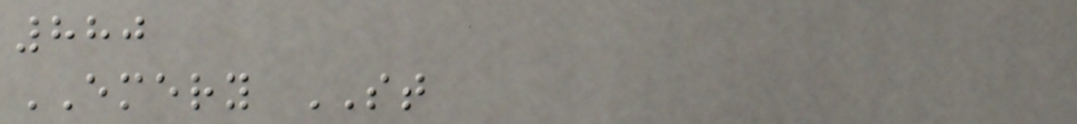880
EMERY ST
